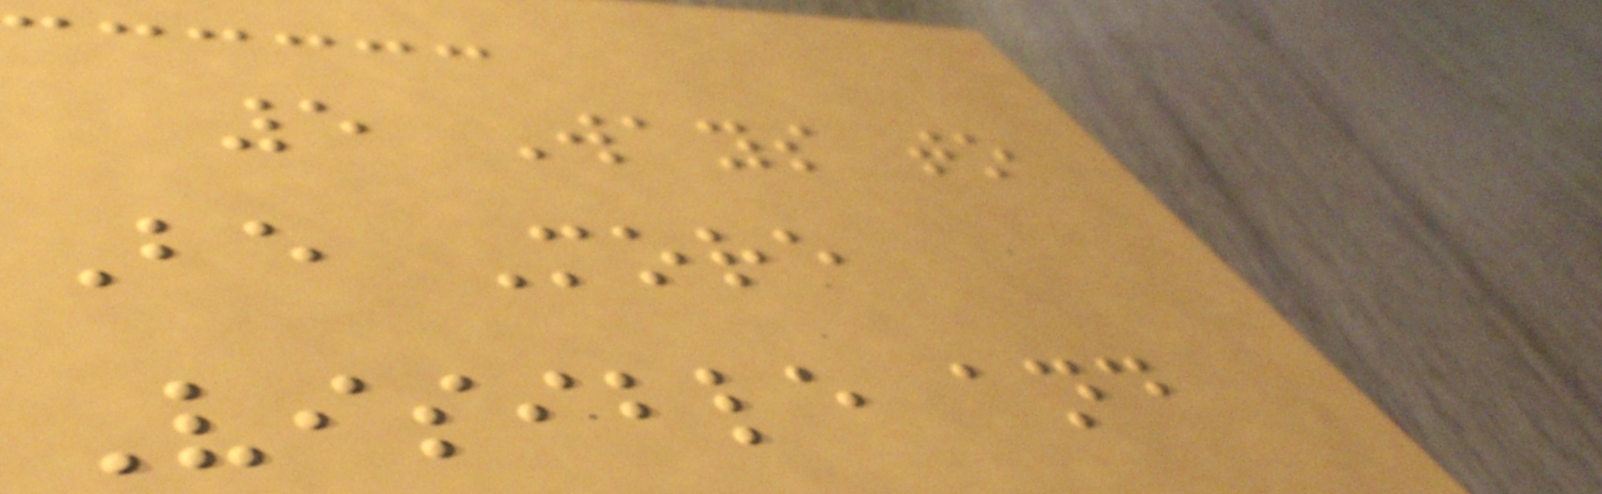5 Ways to
Be More
Visible and
